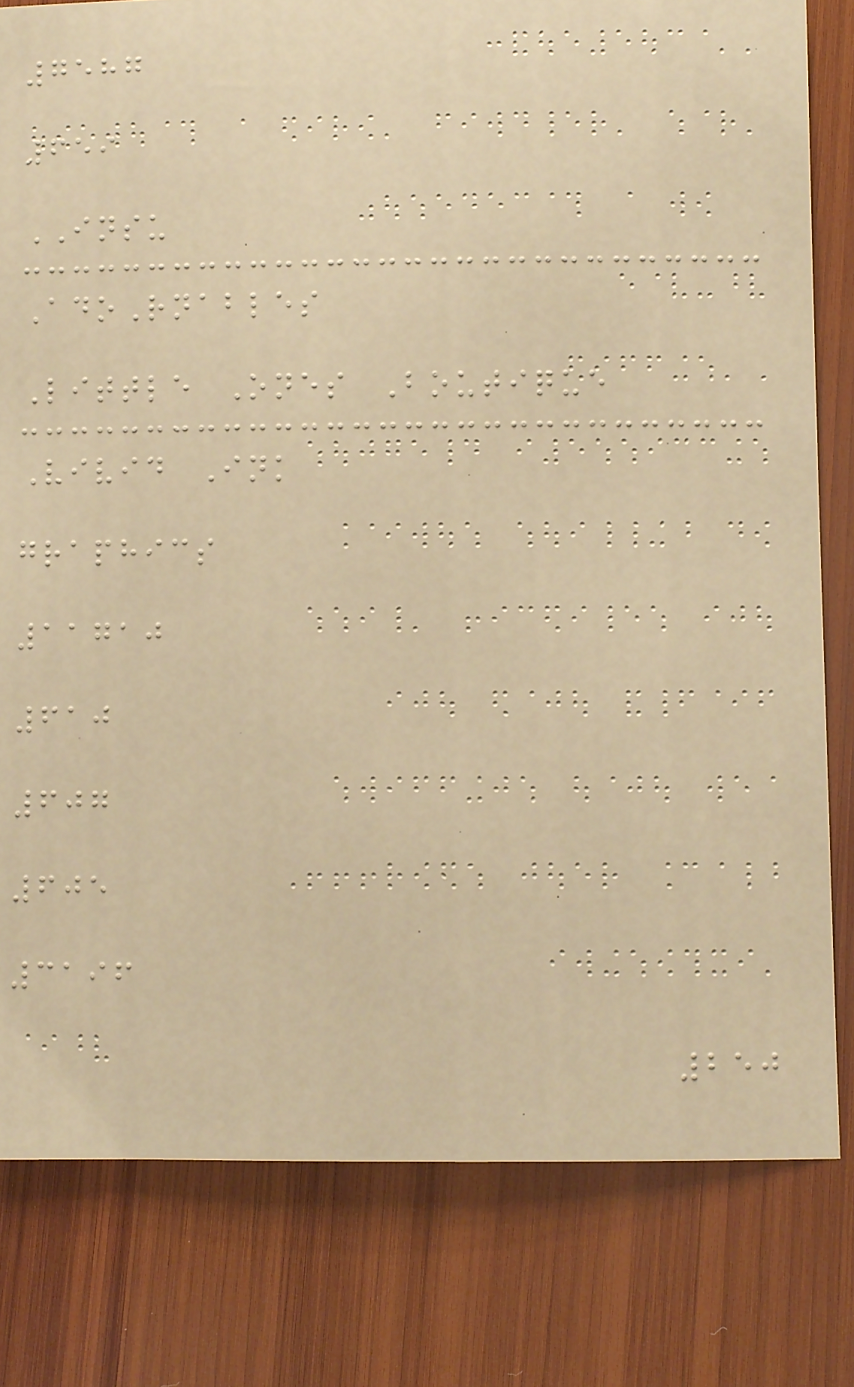7587
659
INSU
AdoRnables
Little Ones Boutique
Vivid Ink
graphics
11710
610
607
605
3196
250
